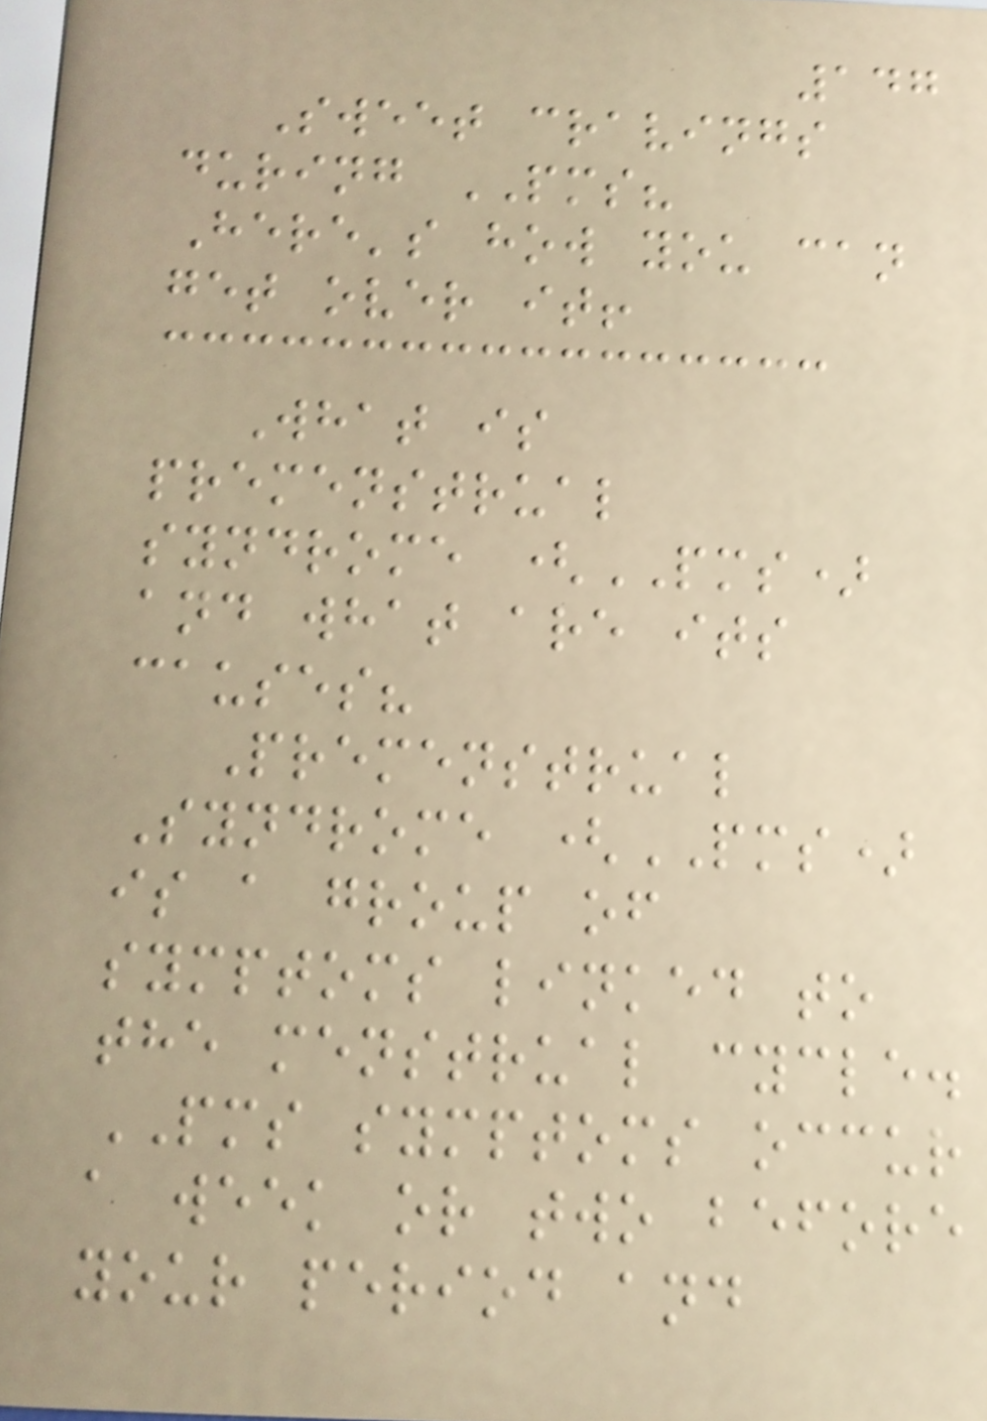147
Sweet cravings
during PMS?
Here's how you can
get over it!
What is
premenstrual
syndrome (PMS)
and what are its
causes?
Premenstrual
Syndrome (PMS)
is a group of
symptoms linked to
the menstrual cycle.
PMS symptoms occur
a week or two before
your period and
